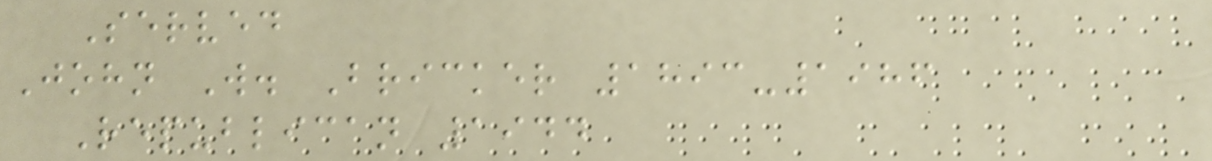Served
John W. Bricker 1893-1986
Republican 1944
